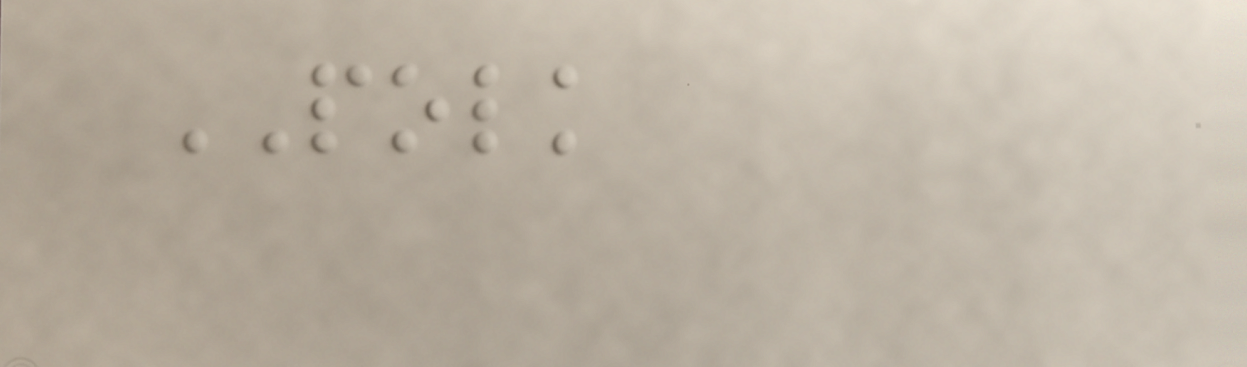POLK
